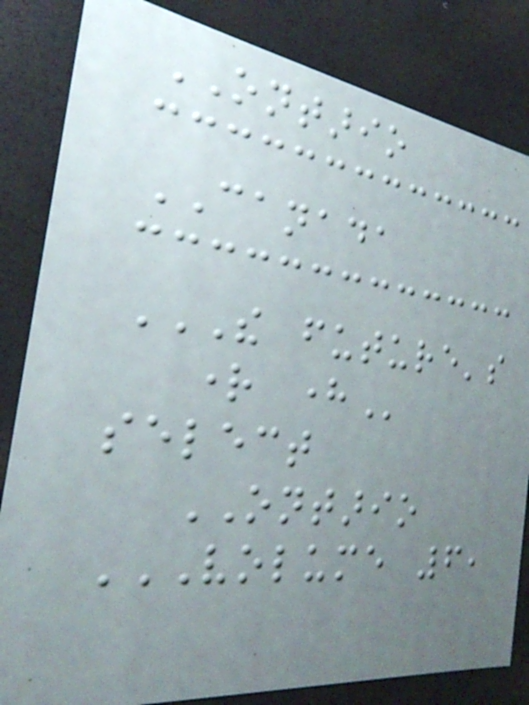ONTARIO
CANADA
THE FUTURE'S
RIGHT HERE
select
ONTARIO
VOLUME 6,
